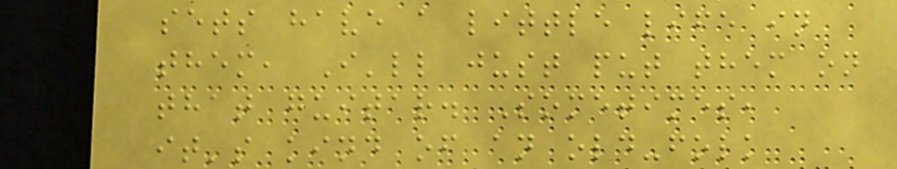sets have a little life in
them, I'll just put them on
that guitar. Sometimes,
it's kind of an old-folk
